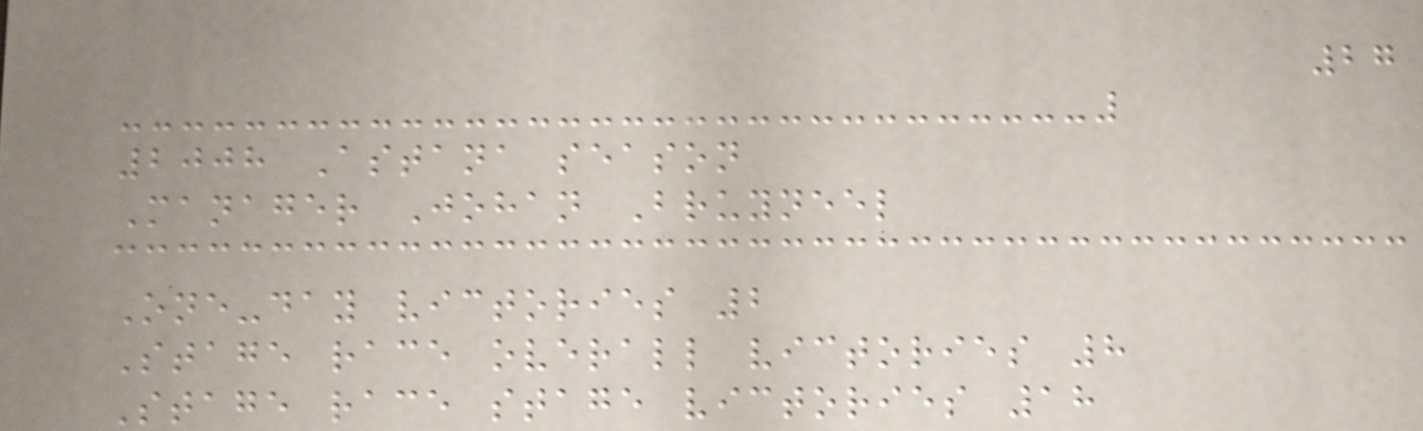27
2008 Astana season
Manager Johan Bruyneel
One-day victories 2
Stage race overall victories 8
Stage race stage victories 18
